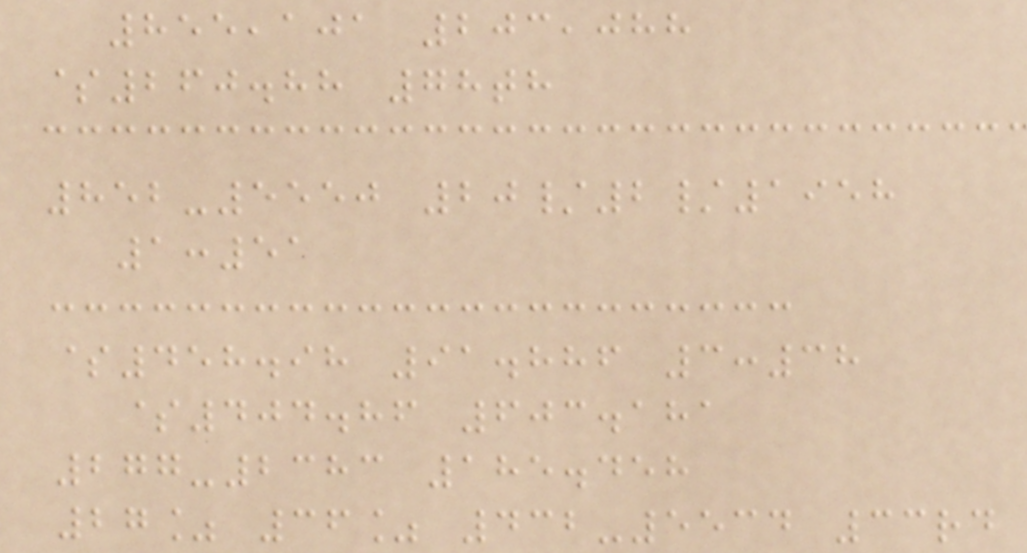855,101 203,088
$260.88 78th
852-5550 20/2/1958
1:51
$458.98 91.886 3:38
$404.86 603.181
277-2383 185.458
27% 36% 432-5534 33rd
